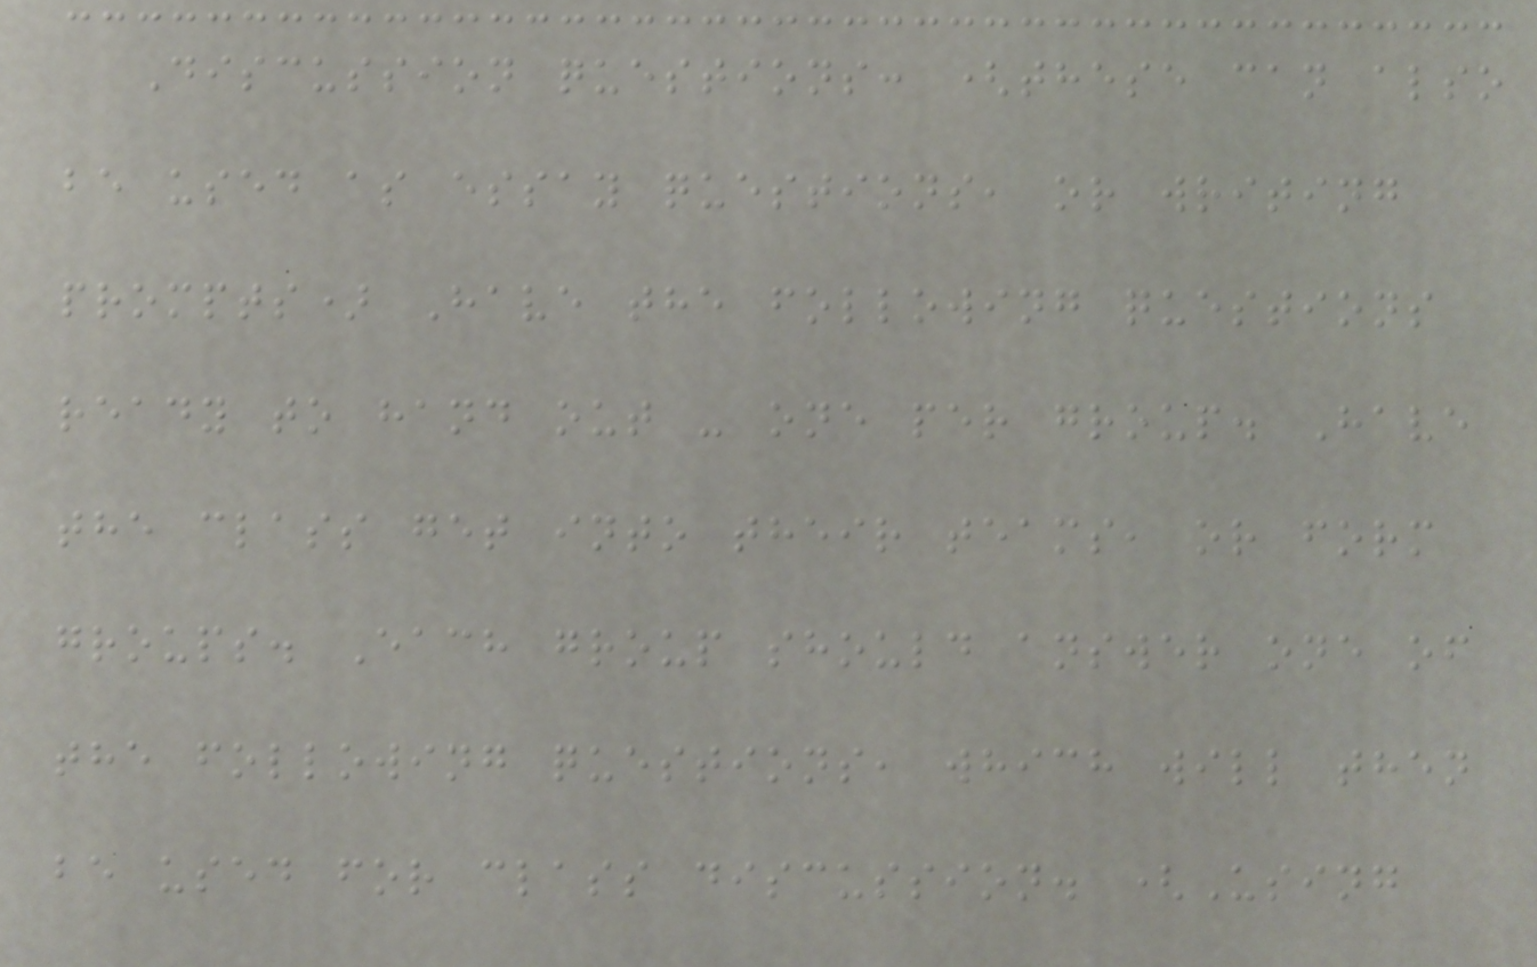Discussion questions: (these can also
be used as essay questions, or writing
prompts) Have the following questions
ready to hand out - one per group. Have
the class get into their teams, or form
groups. Each group should answer one of
the following questions, which will then
be used for class discussion. (Using
